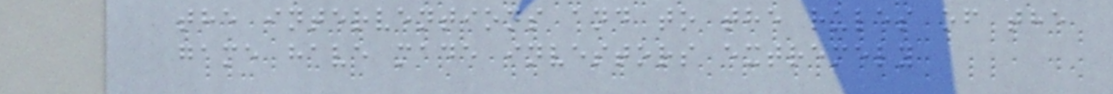the interventions and to the rules of the
game have made investors extremely
